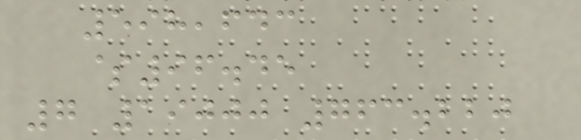598,643
$96.45
7 19000 763.220
